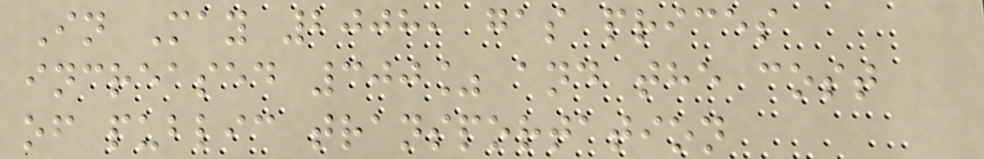In May 2008, gas prices
increased 300% and the cost
of public transportation
